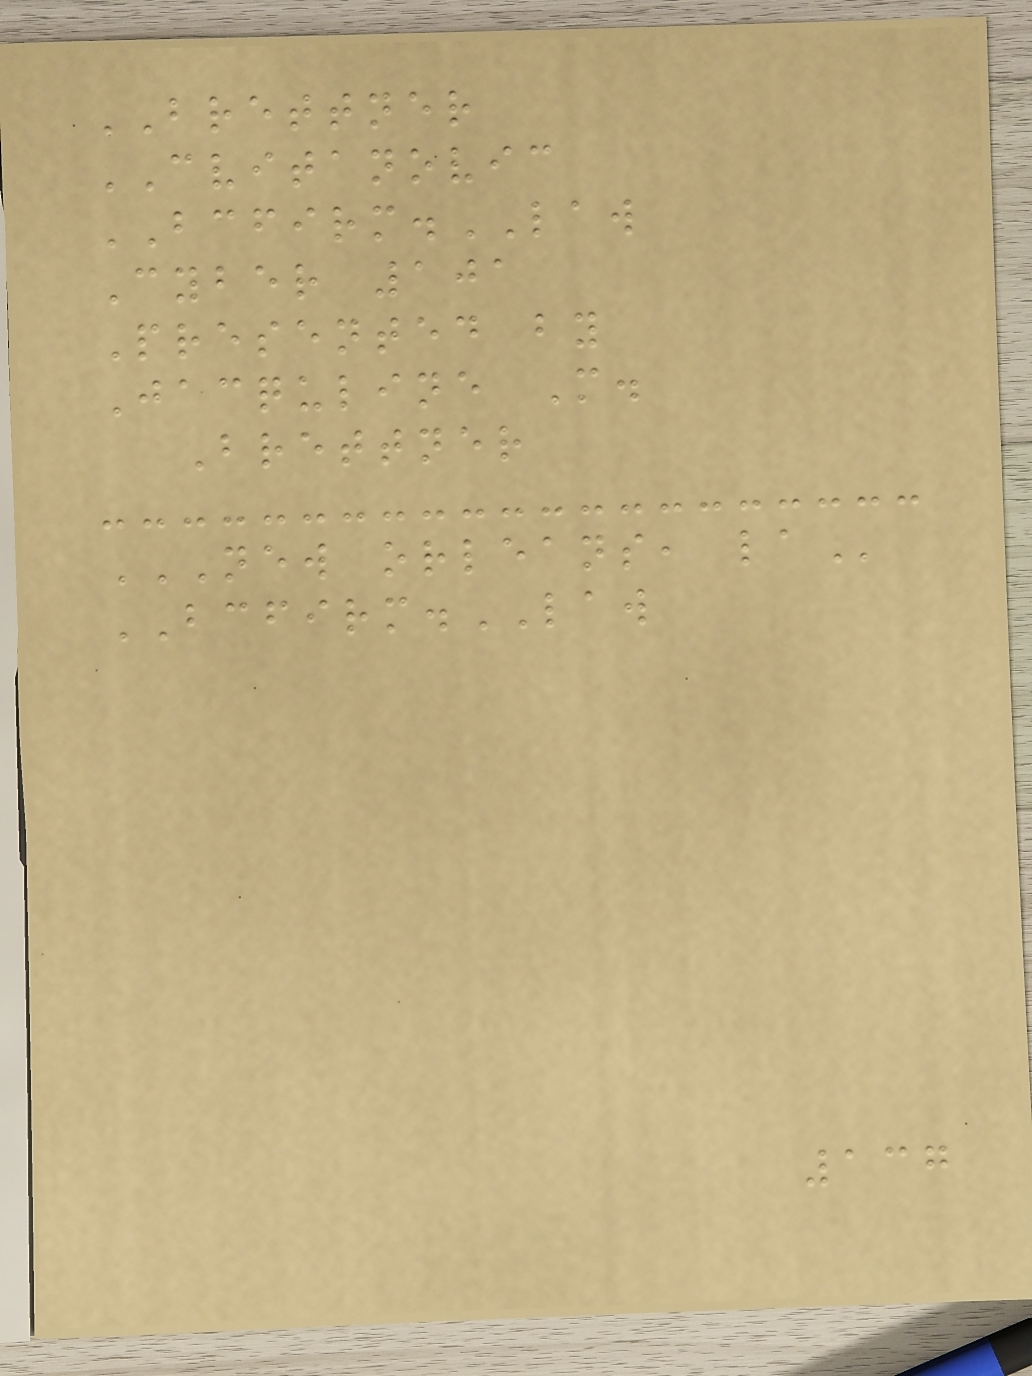BRETTNER
CVITANOVIC
BCFIRM.LAW
Cyber 101
Presented by
Jacquline M.
Brettner
NEW ORLEANS, LA
BCFIRM.LAW
137
